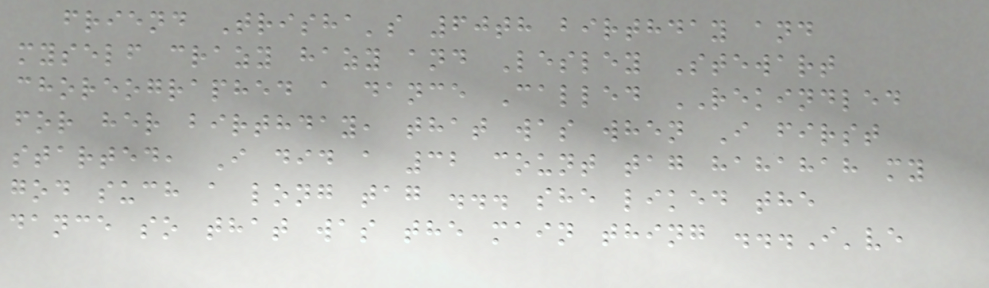friend Trisha's 60th birthday and
myself crazy hazy and Lesley Stewart
choreographed a dance Called REKINDLED
for her birthday, that was when I first
started, I did a 32 count tag hahahah my
god such a long tag ... she liked the
dance so that was the main thing ...I've
